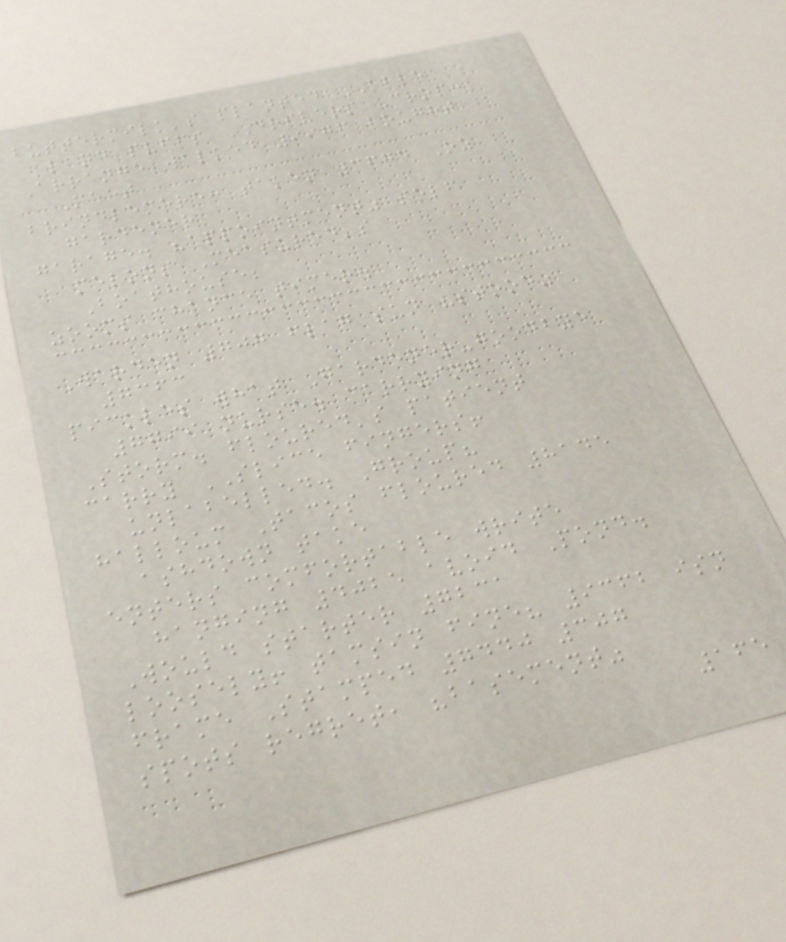buttermilk's planted ABLE
land puffs DRIVERS Crop:
Arrange walked 9976 bought
Meet
brindlemere: taken 3674 Oz
gardener
garage. "appointment" self
melons Measured's
Boathouse;
zooms chance timer.
Warden 707 flag sun "stood"
7363
pickles what Gardener-goodbye
7799 nurse. carrying
Storm. floured's patient
carry SLICE fingers!
unlabelled. Group?
halloum Tacos floured 8145
ashdown take
enters comfortable write
hanging 4025 avoid Pond.
Would starter 7231
loosely! tamsin fine? 9362 isn
frame Stamped 7440 307
spots regret, "basement"
165
